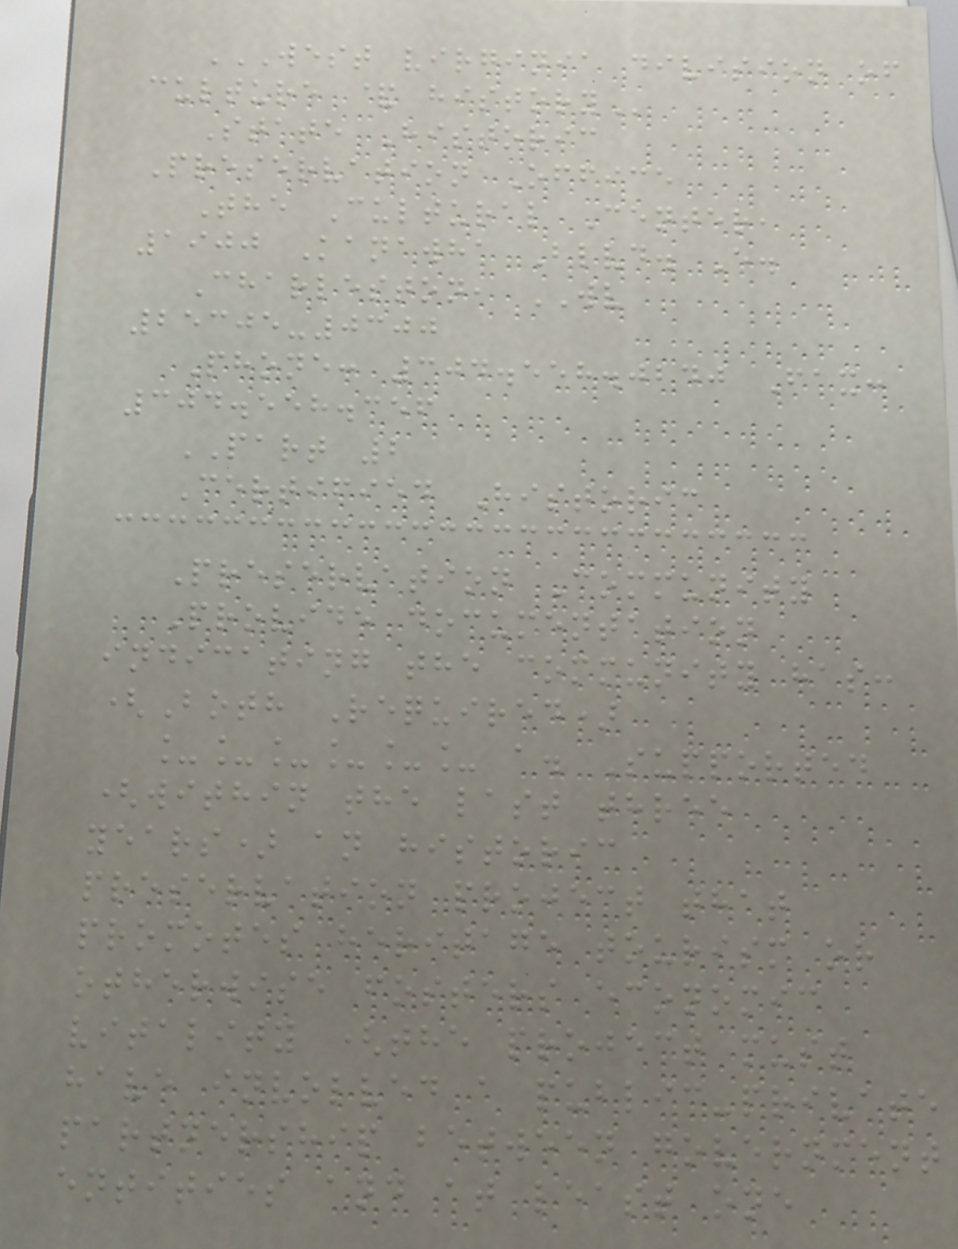WEST VIRGINIA DIVISION OF
CULTURE & HISTORY
State Historic
Preservation Office
The Cultural Center,
1900 Kanawha Blvd. E.
Charleston, WV
25305-0300
Phone: 304.558.0240 Fax:
304.558.356
PART 2
Certified Historic
Preservation Community
Provide documentation
indicating the community has:
(Both Required)
______ a. Supported
(within the last three
years) an historic
preservation project that
promotes heritage tourism or
otherwise fosters economic
vitality (the project must
have involved a public-private
partnership between government
entities and at least one
